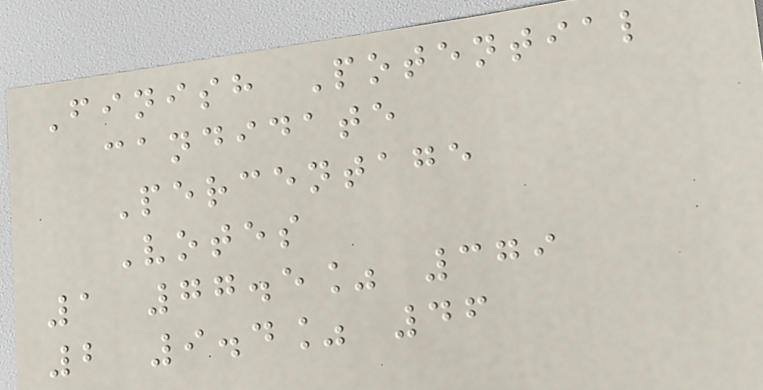Finish Potential
candidate
Percentage
Votes
1 77.5% 379
2 9.4% 46
